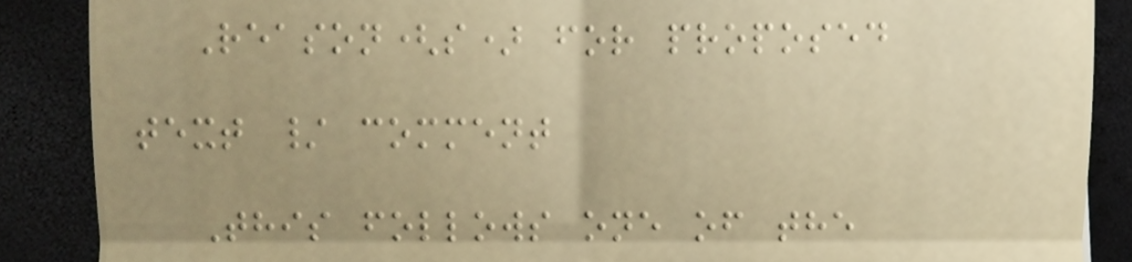Reason(s) for proposed
text / comment
This follows one of the
